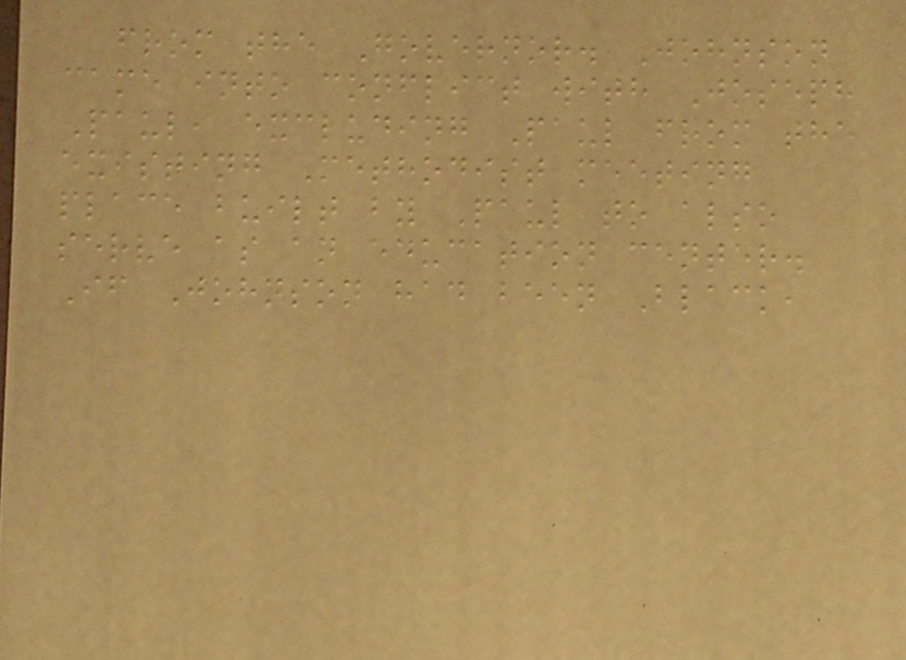from the Governor. Johnson
came into conflict with Joseph
Paul, excluding Paul from the
existing Methodist meeting
place built by Paul to also
serve as an education center.
If Johnson had been Black,
